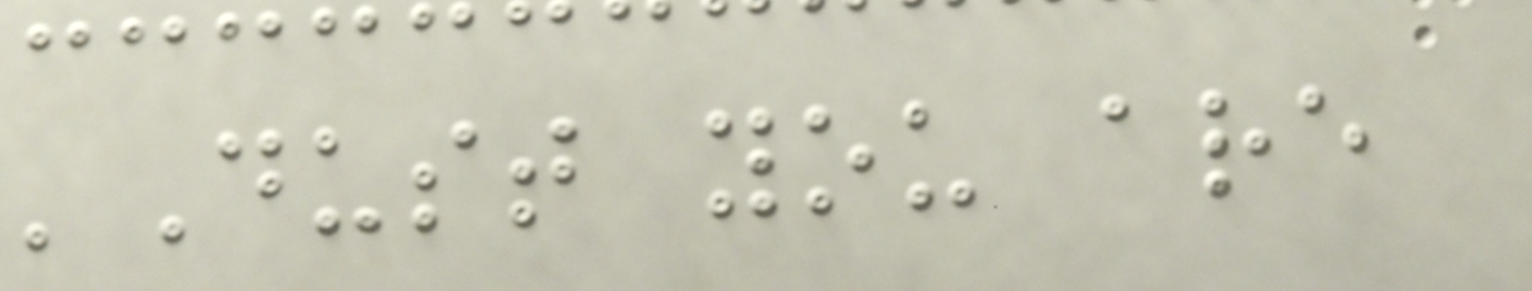'Dust you are
